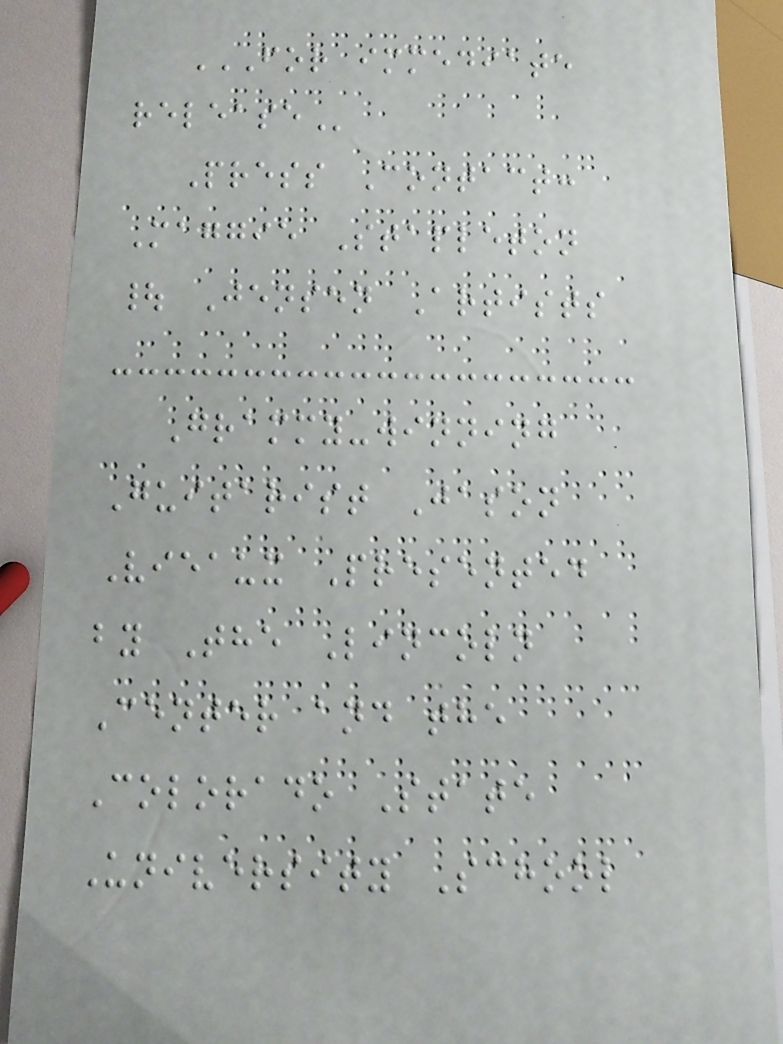FOR IMMEDIATE
RELEASE
Press Contact:
Maggie Stapleton
| Jensen Artists
Grammy-winning
Guitarist Jason
Vieaux Presented
by The Lincoln
Center and the
Colorado State
University School
